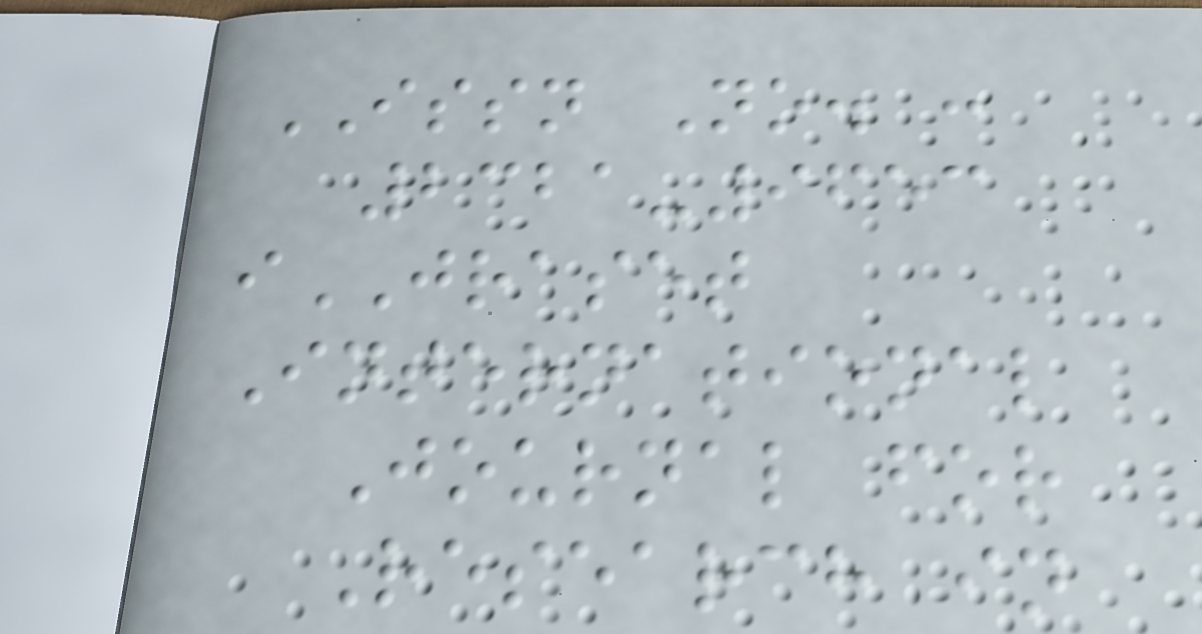ISSN No. :
2321-9653
iJRASET
International
Journal for
Research in
